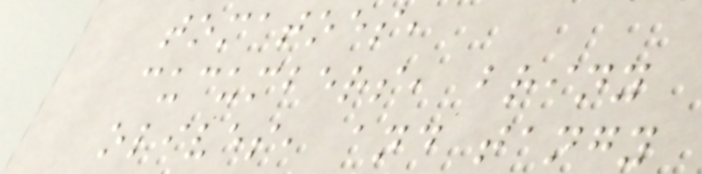tomatoes,
cucumbers, briny
olives, and tangy
